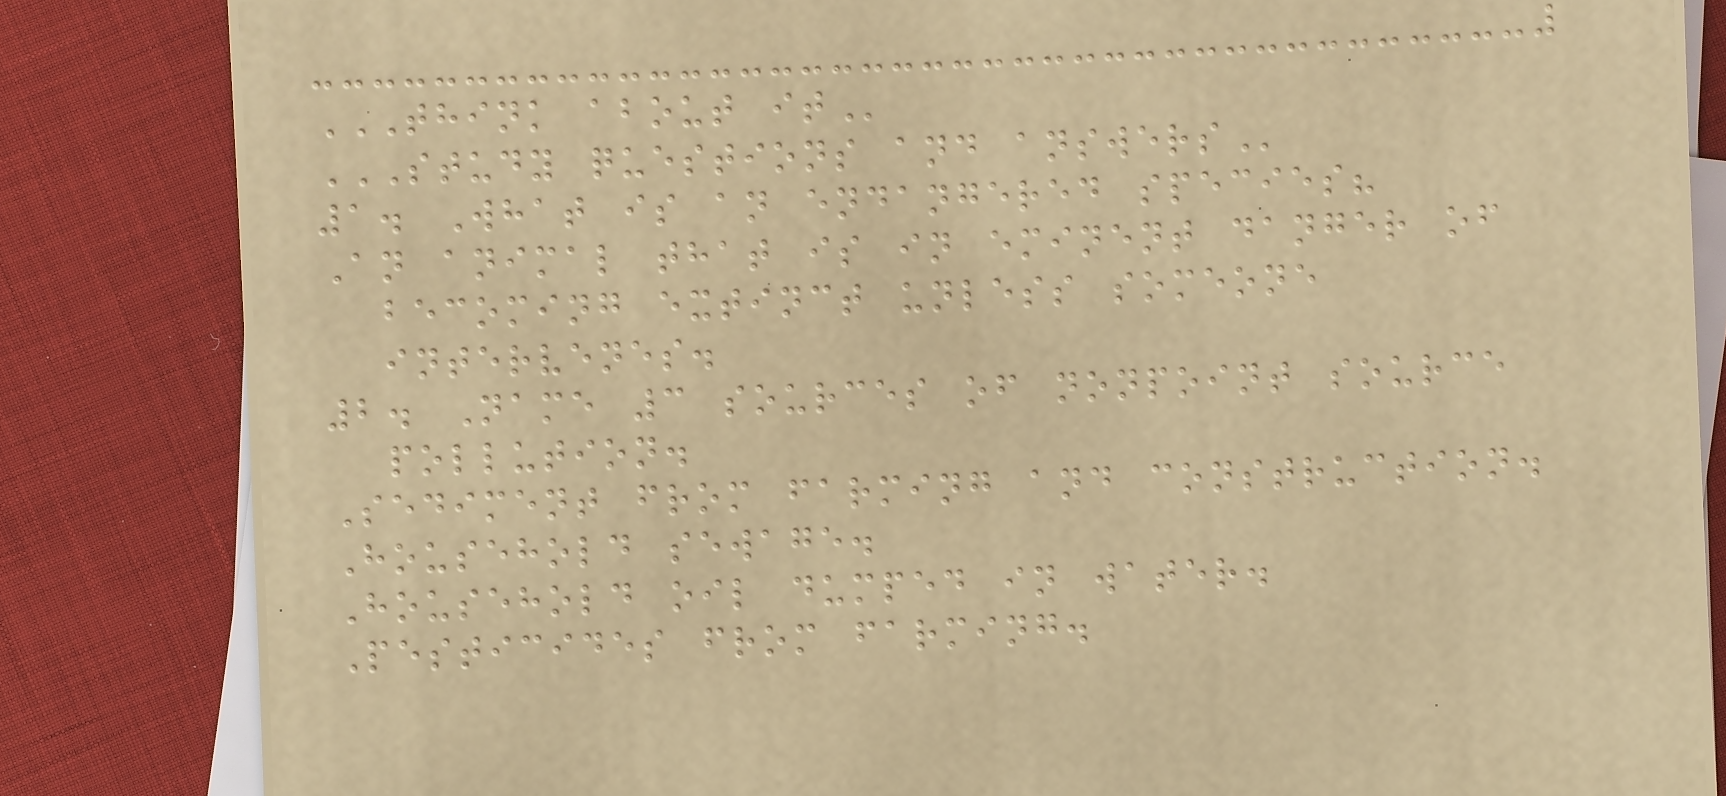THINK ABOUT IT
STUDY QUESTIONS AND ANSWERS
1. What is an endangered species?
An animal that is in eminent danger of
becoming extinct unless someone
intervenes.
2. Name 3 sources of nonpoint source
pollution.
Sediment from farming and construction.
Household sewage.
Household oil dumped in water.
Pesticides from farming.
